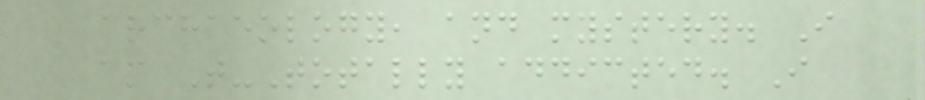archaeology, and mystery. I
am T-Totally addicted. I
